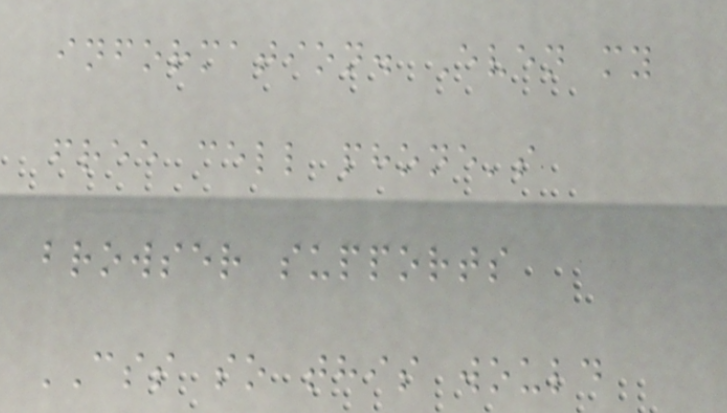information. Even my
free cell phone's
browser supports
CSS so this would
